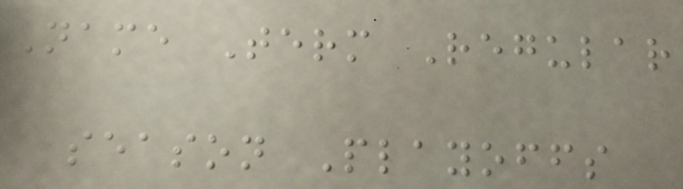Name Term Regular
season Playoffs
